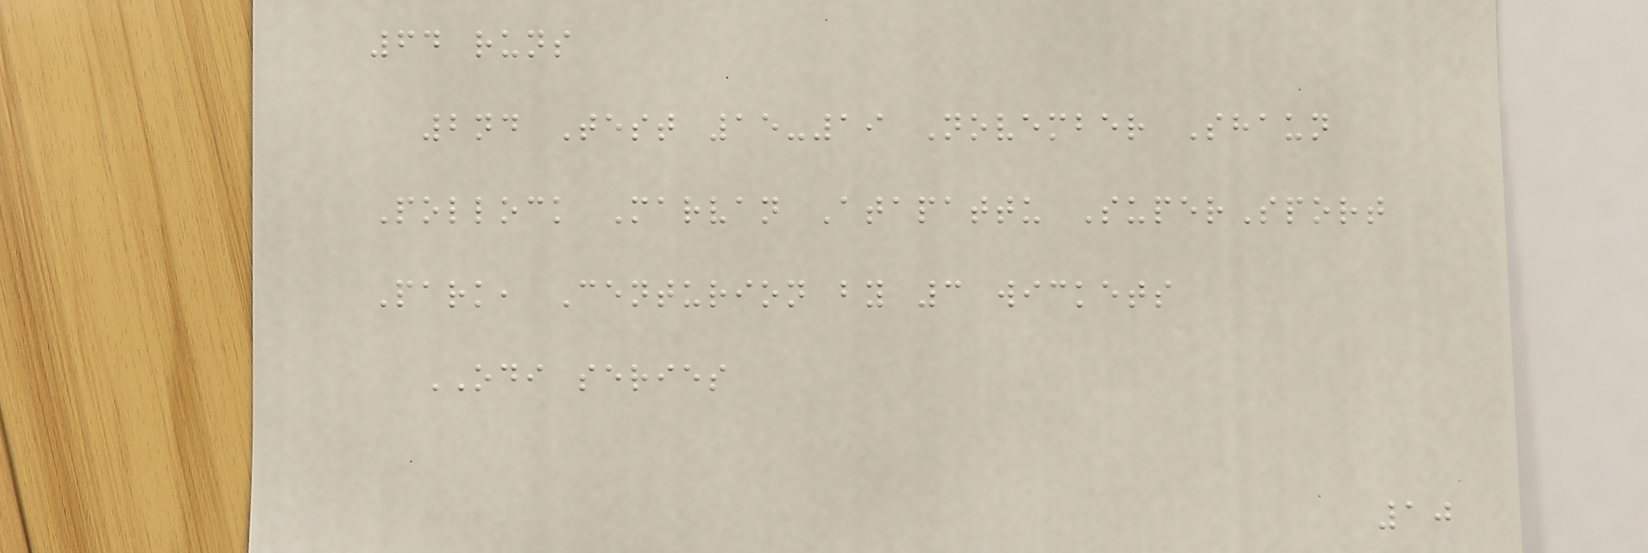64 runs
2nd Test 15-19 November Shaun
Pollock Marvan Atapattu SuperSport
Park, Centurion by 3 wickets
ODI series
10
